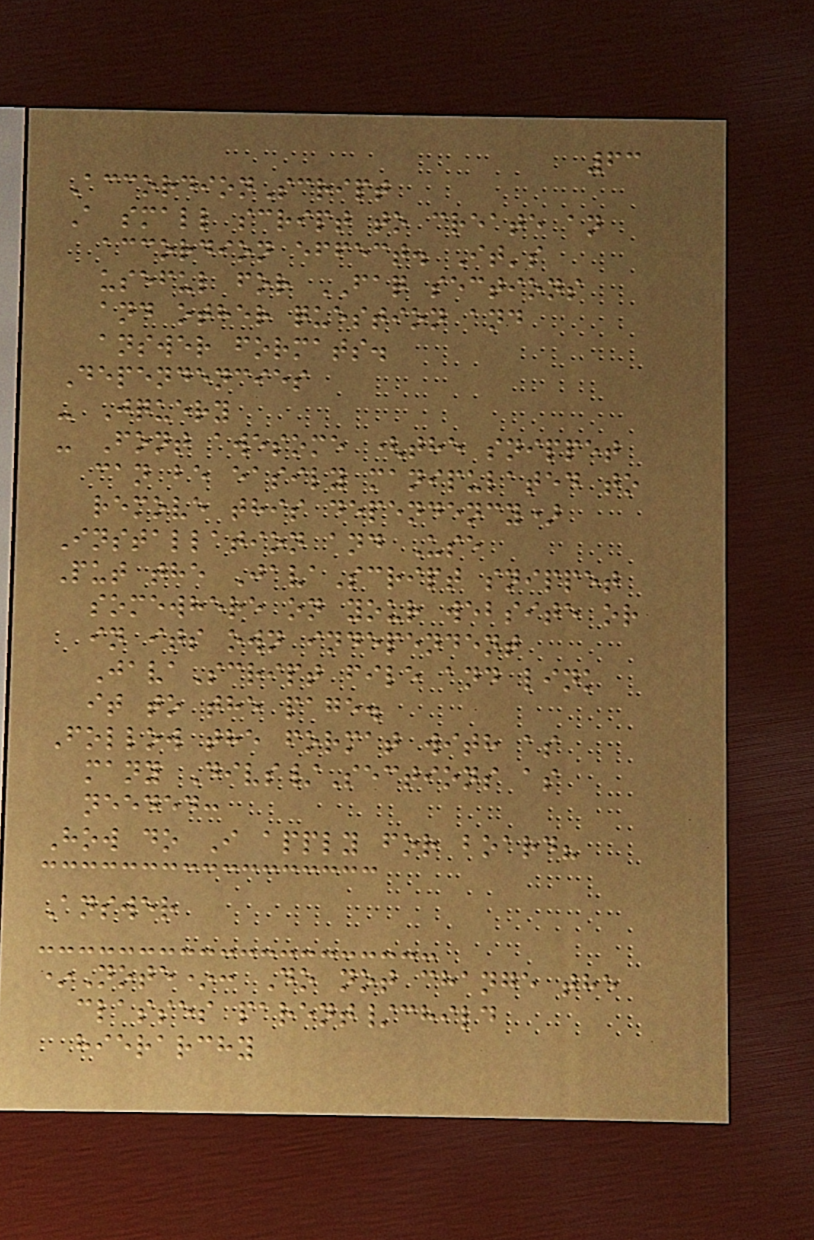63
AccordionScript
A small script to create an
accordion effect. It's
useful for FAQ sections
and other question and
answer formats.
Dependencies
- Jquery
- Font awesome (the snippet
can be easily manipulated to
remove this dependency)
Installation and Use
Put the JavaScript snippet
somewhere on your website or
in its own independent
JavaScript file and link
it to the page.
Follow the format with as
many Divs/Sections as
needed:
How do I apply for board?
Answer
*Note*: Do not change the
classes parent/child
hierarchy
